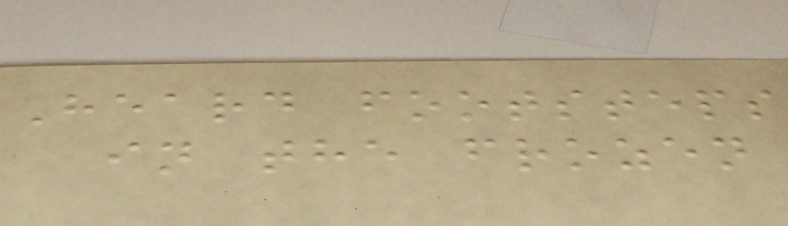Heard footsteps
in the frozen
